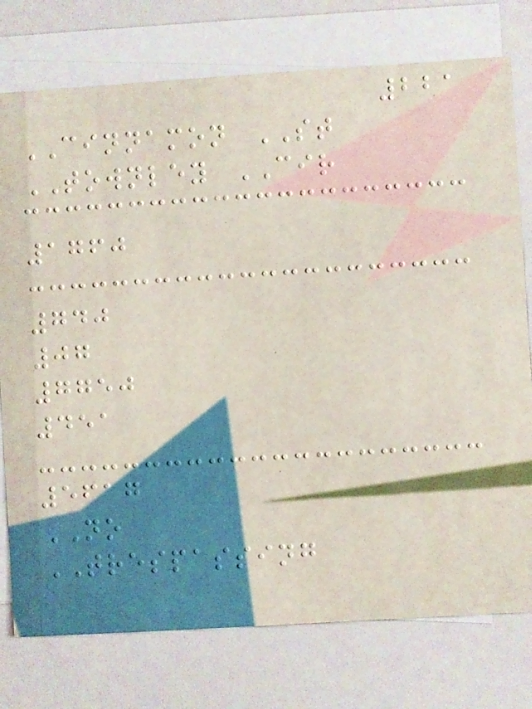221
CINNAMON ST
TOWNLEY CIR
1760
740
07
7750
451
5617
NO
TRESPASSING
